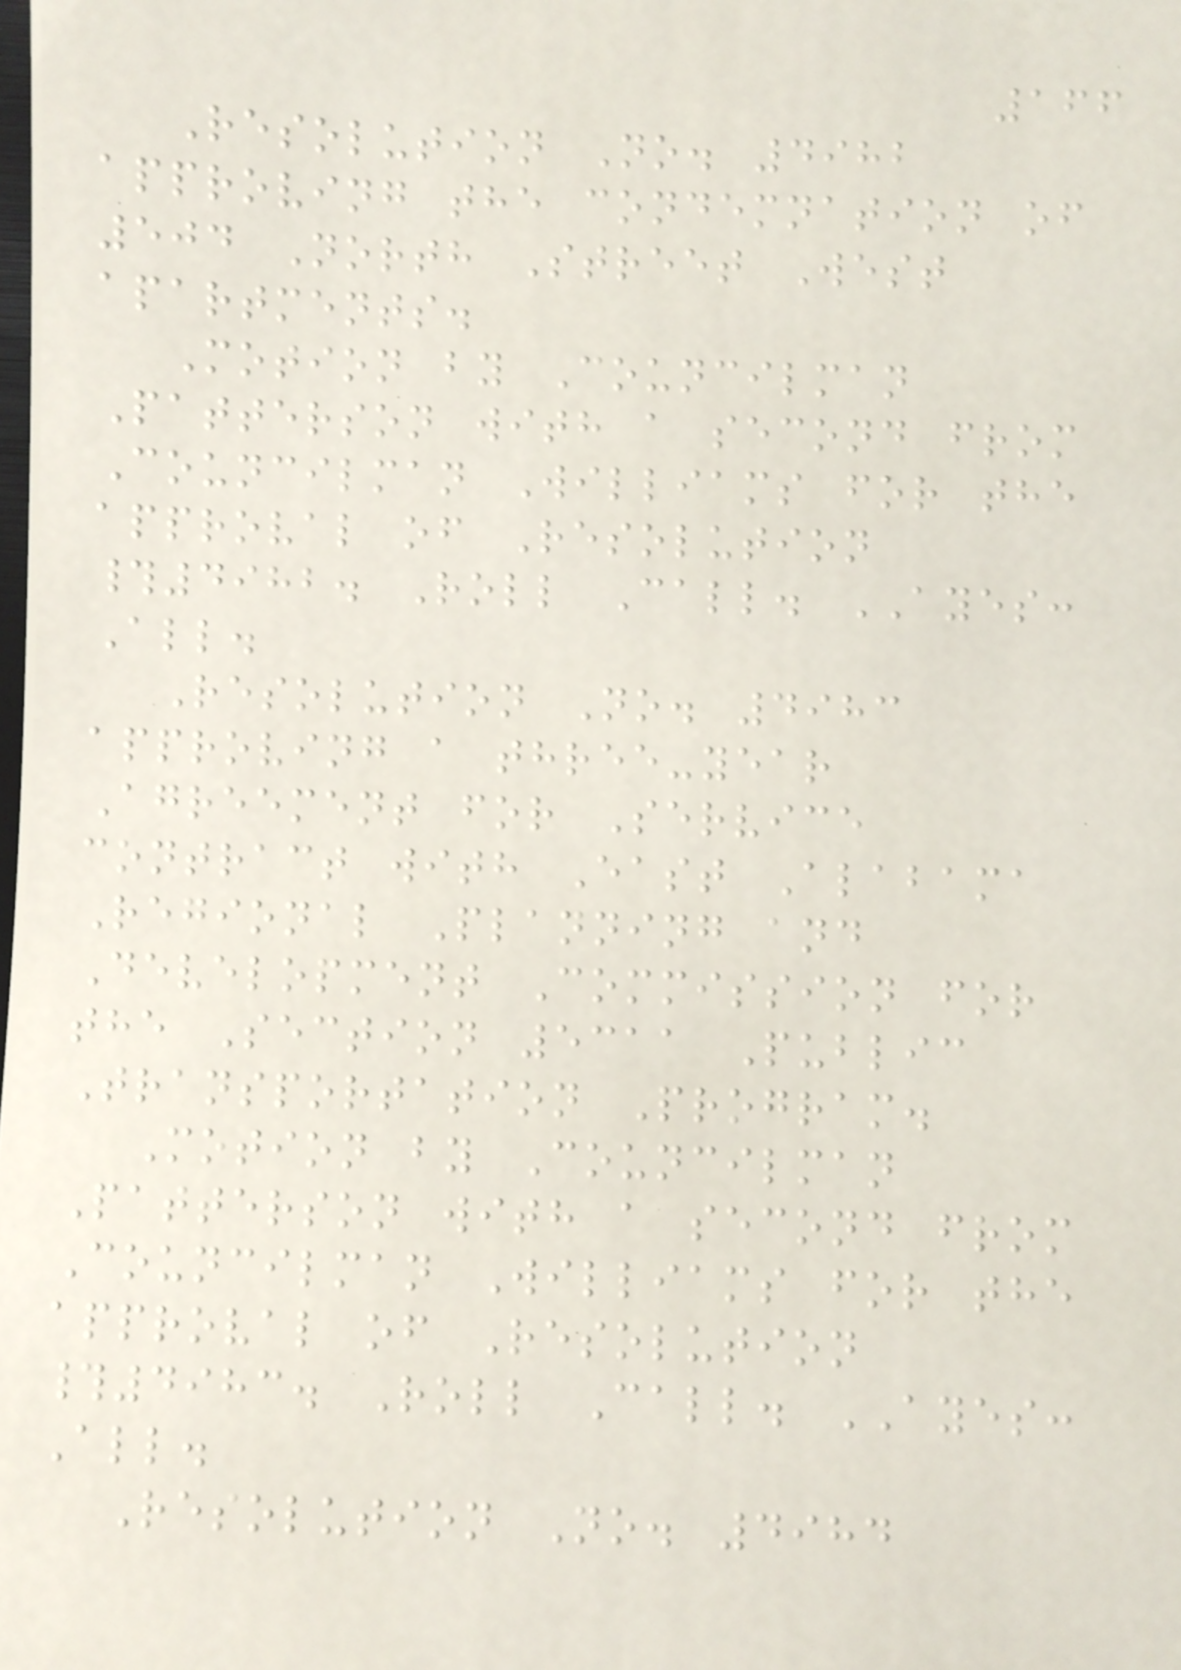166
Resolution No. 4982
approving the condemnation of
504 North Street West
apartments.
Motion by Councilman
Patterson with a second from
Councilman Williams for the
approval of Resolution
#4982. Roll Call. AYES:
All.
Resolution No. 4983
approving a three-year
Agreement for Service
contract with East Alabama
Regional Planning and
Development Commission for
the Section 5311 Public
Transportation Program.
Motion by Councilman
Patterson with a second from
Councilman Williams for the
approval of Resolution
#4983. Roll Call. AYES:
All.
Resolution No. 4984
